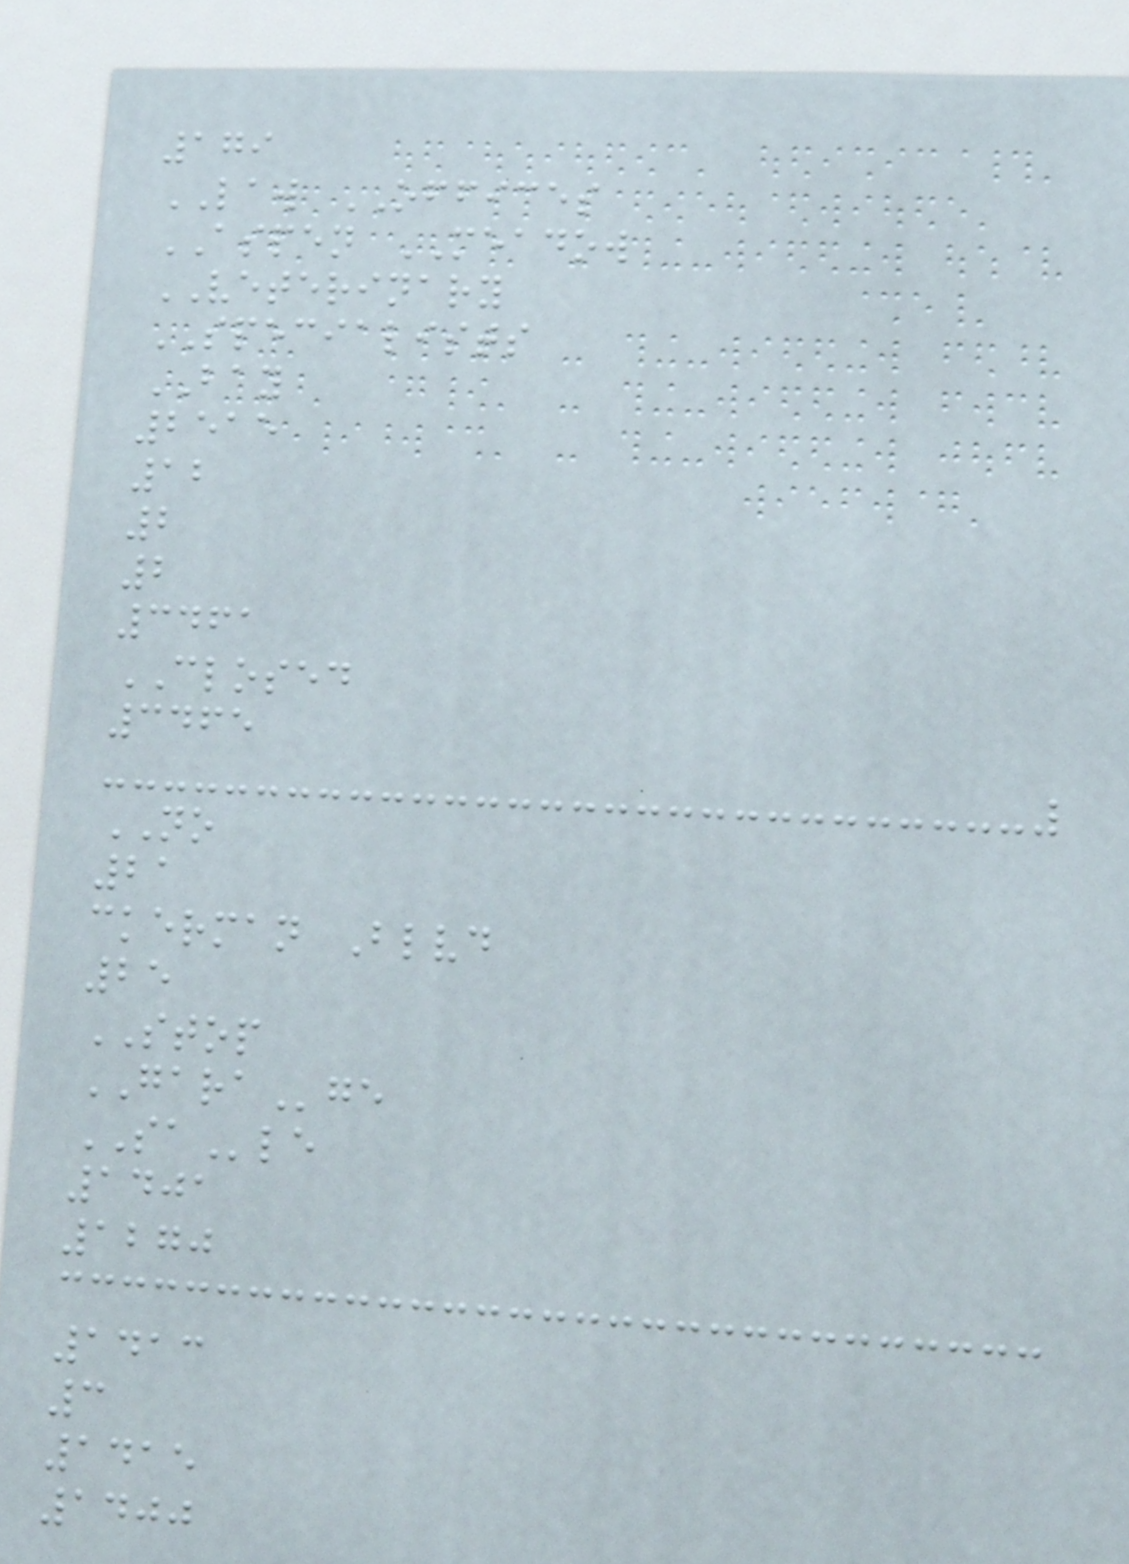179
LAW OFFICES
ASPEN MEADOW
VETERINARY
SPECIALISTS
BAY
2515
12
2
2
3461
CLOSED
3465
NO
21
ckerman Blvd
25
STOP
GARAge
SAle
1401
1270
1413
3
1415
1400
